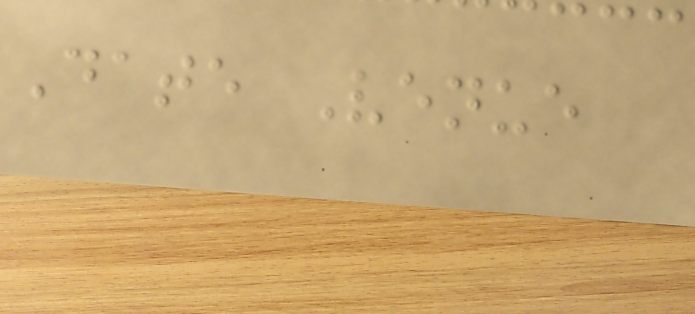Date Venue
